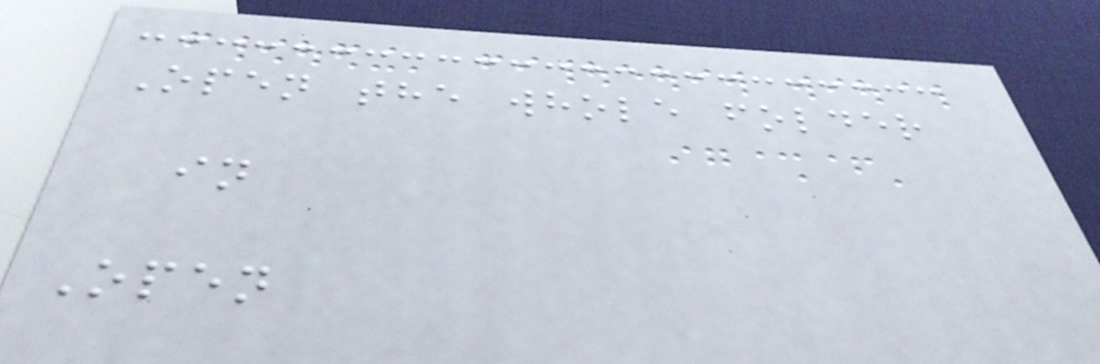Open the whole folder
in
Open
